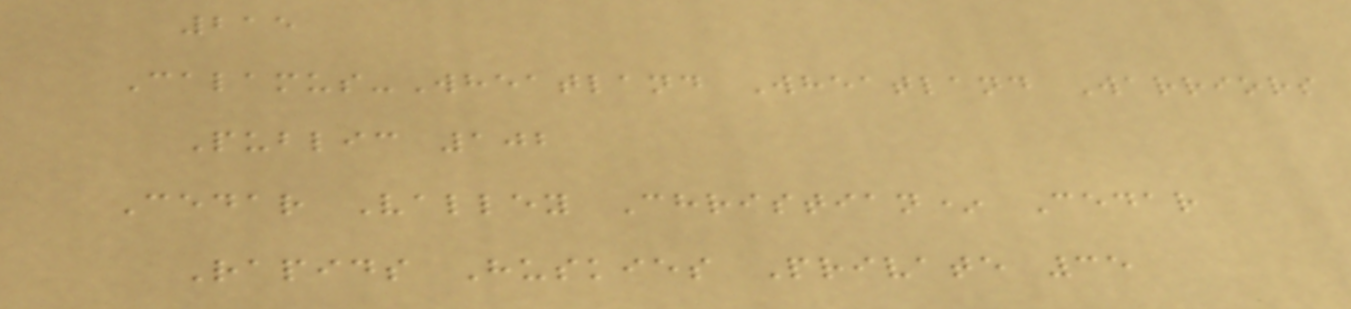215
Calamus-Wheatland Wheatland Warriors
Public 102
Cedar Valley Christian* Cedar
Rapids Huskies Private 35
